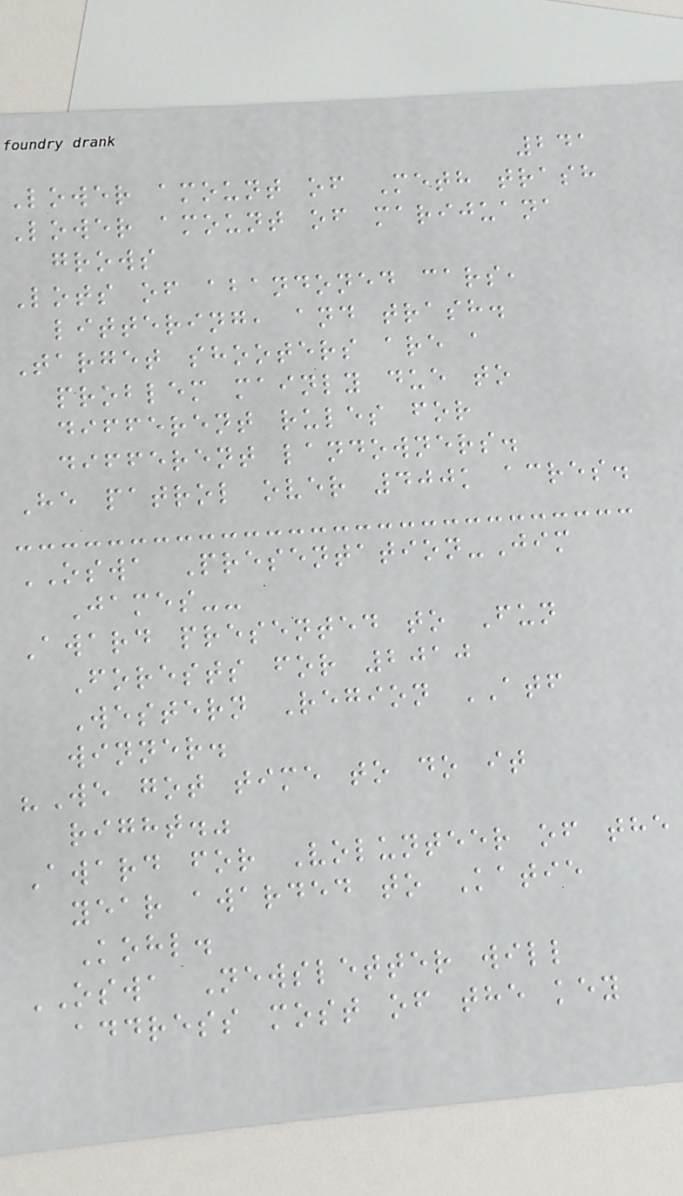241
Lower amount of Meth trash
Lower amount of marijuana
grows
Lots of abandoned cars,
littering, and trash.
Target shooters are a
problem mainly due to
different rules for
different landowners.
He patrol over 400k acres.
OSWA Presentation-Jim
James--
Award presented to Fun
Forests for 2010
Western Region ATF
winner.
"We got time to do it
right."
Award for Volunteer of the
year awarded to Katie
Kohl.
OSWA Newsletter will
address most of the key
